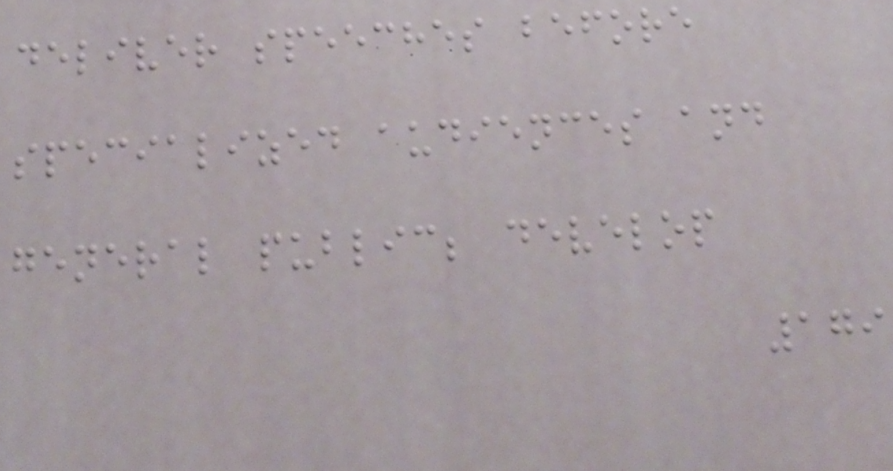deliver speeches before
specialized audiences and
general public; develop
179
